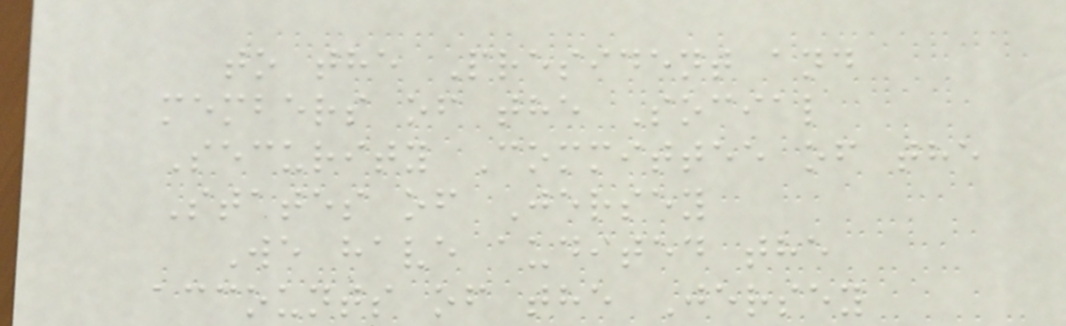to the President and
members of the Social
Security Committee of the
States of Jersey
We have audited the
accounts of the Jersey
